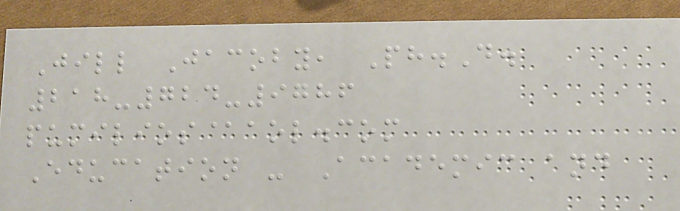Jill Jacoby, Ph.D.
218-724-9786
pumilios@aol.com
Education - Academic and
